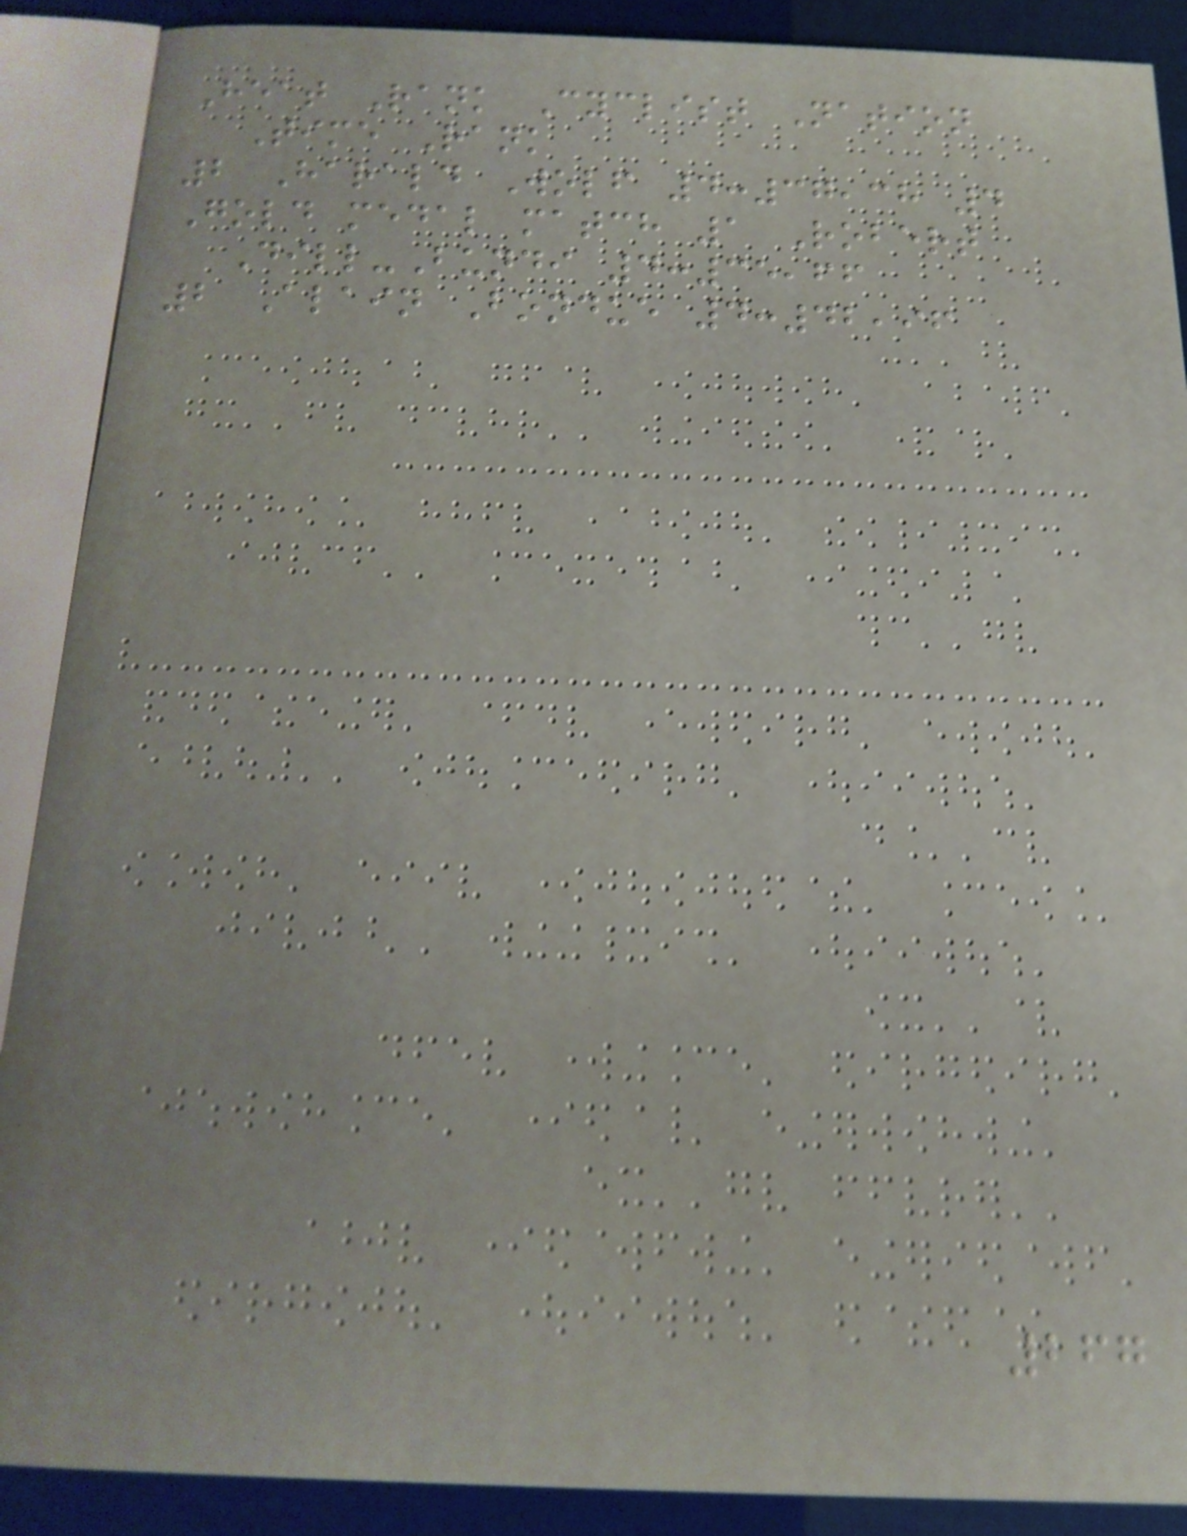Heat Rank Cyclist Nation
Time Rank
2 Harald Wolf 4:37,38 4
Gold medal match 1 Robert
Dill-Bundi 4:35,66
2 Alain Bondue 4:42,96
267
